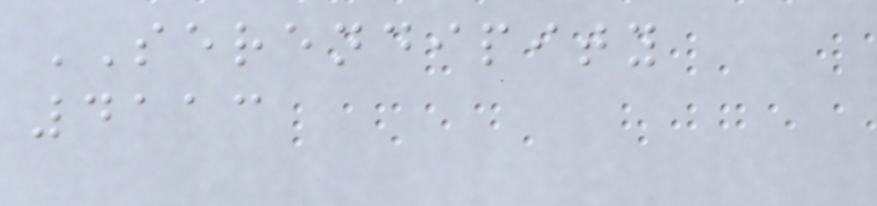SERENDIPITY
4113
